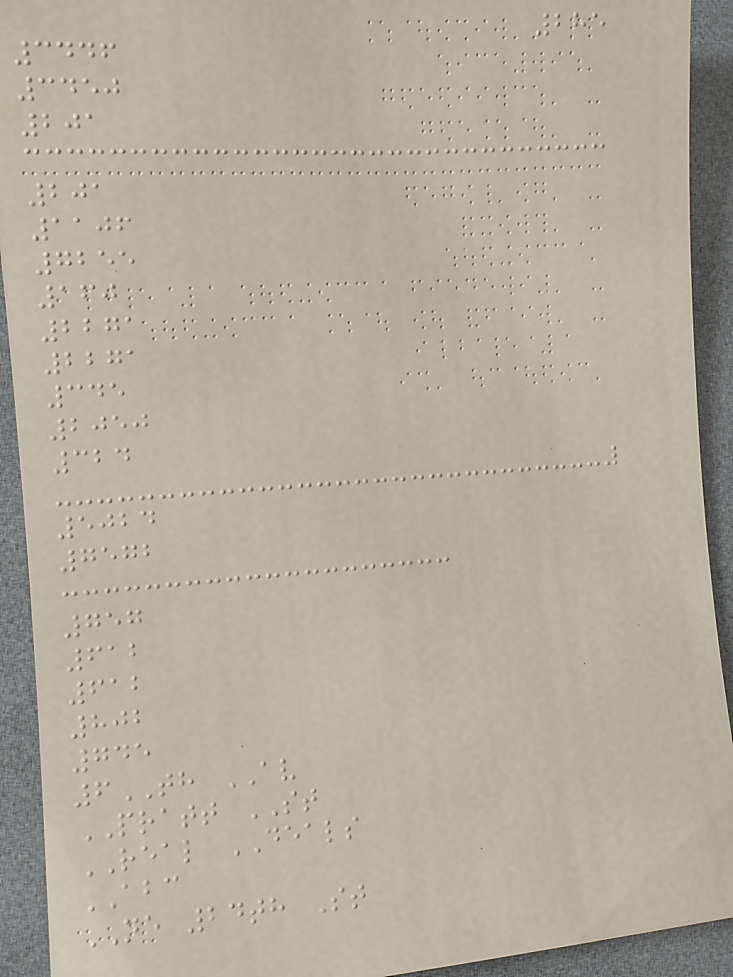285
3446
3450
201
201
1106
7255
160
2271
2271
345
2050
324
5024
7572
757
612
612
802
745
6TH AV
PRATT ST
REAL DEALS
ABC
NE 24th St
